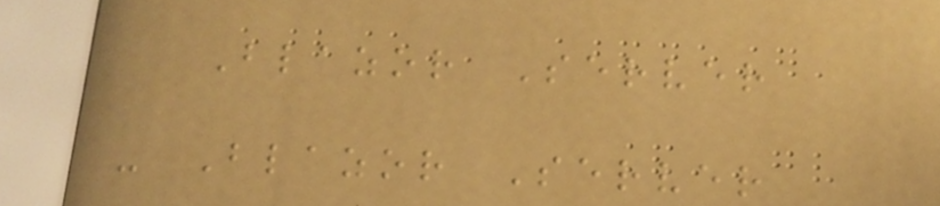Blazor Server
- Blazor Server
